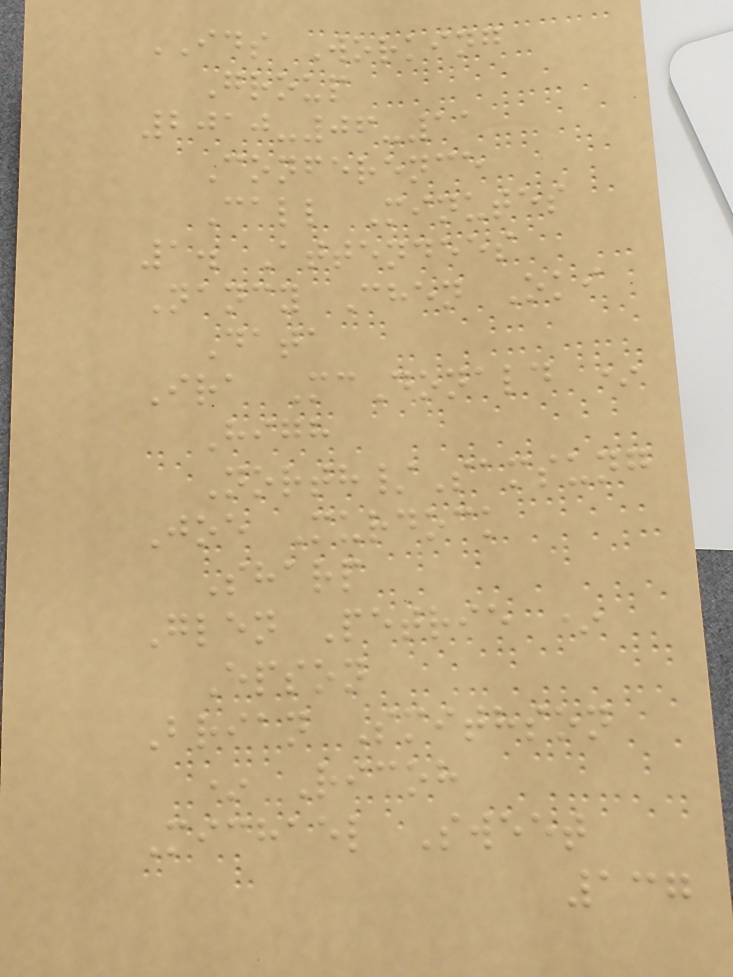IDS Working
Group
2010-06-11
Conference
Call Minutes
1. Attendees
Nancy Chen Oki
Data
Ira McDonald *
High
North/Samsung
Joe Murdock
Sharp
Glen Petrie *
Epson
Brian Smithson
* Ricoh
Michael Sweet
137
